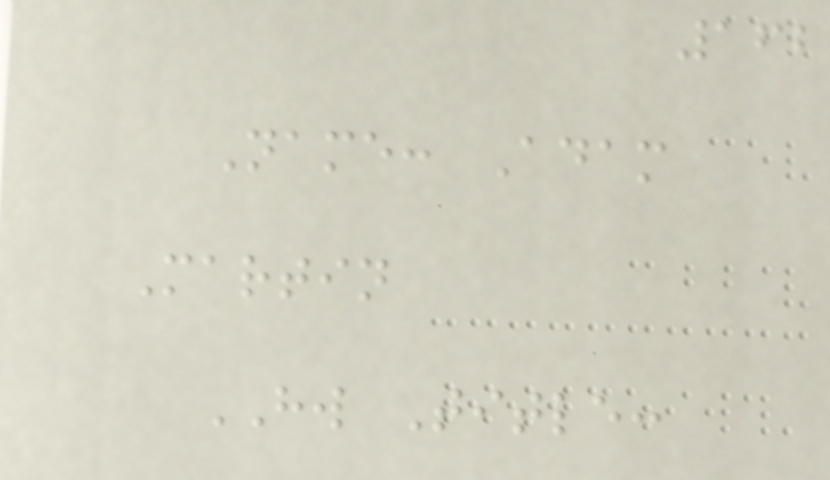162
Name: Adam
Martin
HW Title:
